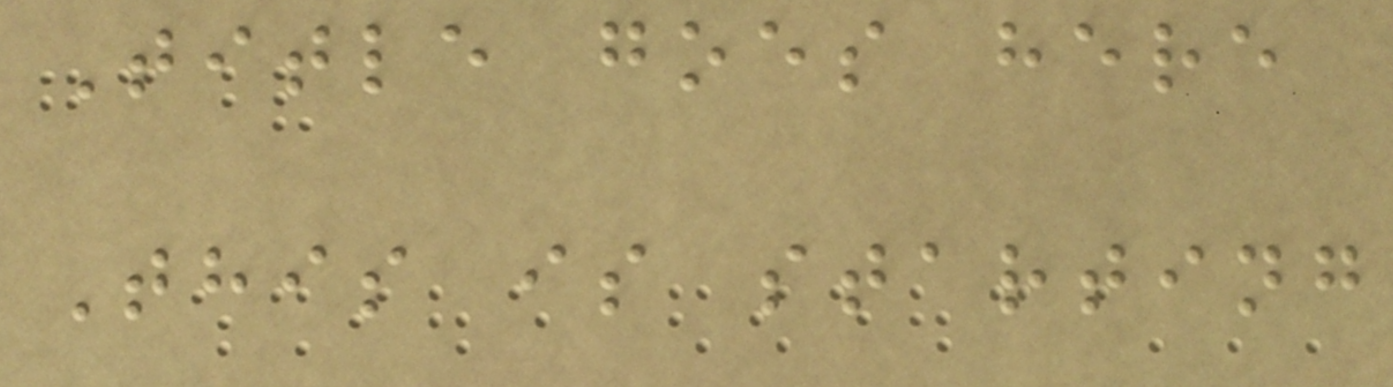Title goes here
This is starting
